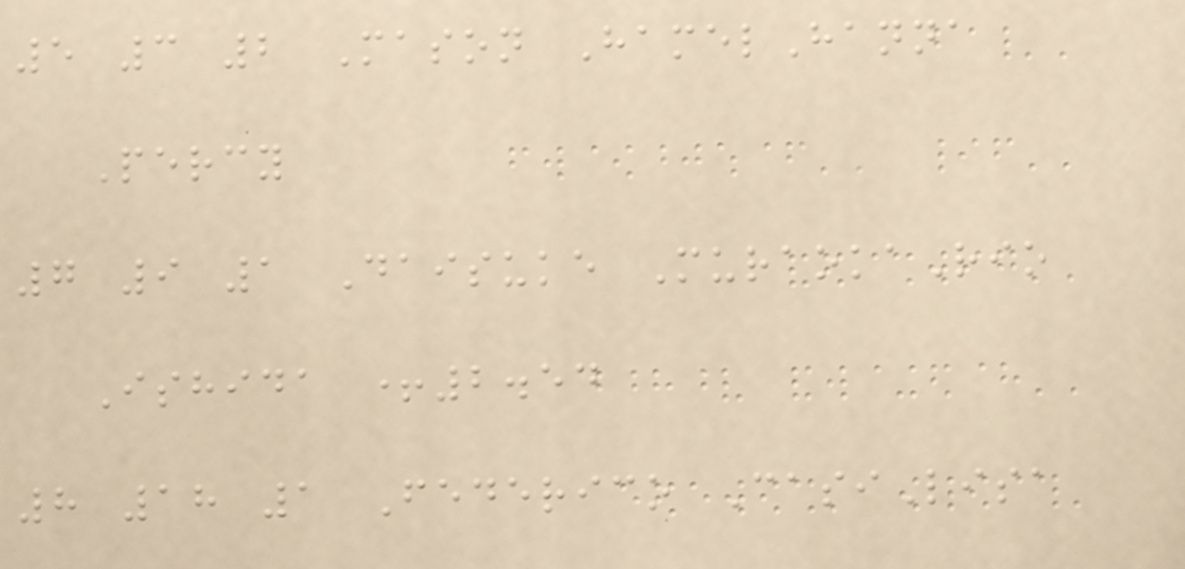5 3 2 Mason HamelHanna
Percy
7 9 1 Daisuke MuraokaRio
Ishida +2.54
8 18 1 Federico CasiLisa
